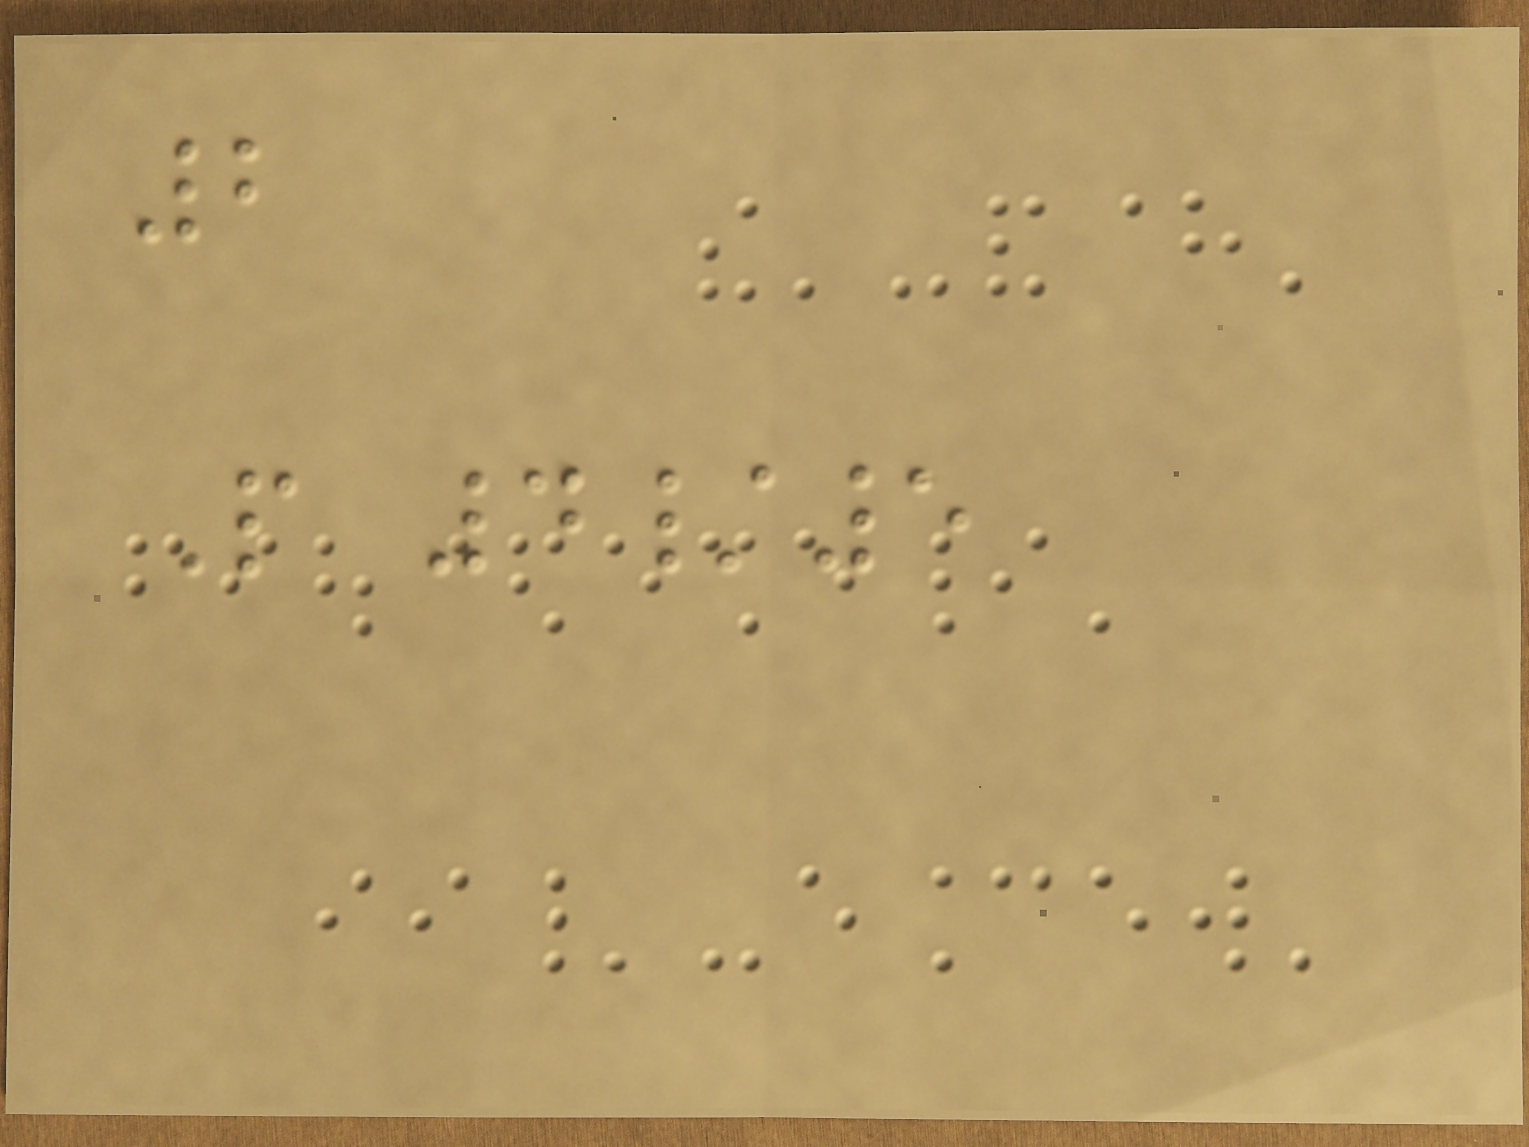2
P 4/5
